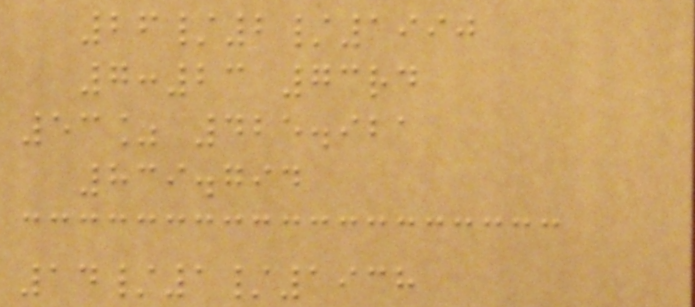26/2/1990
7:23 73rd
53% 425.921
839.794
14/1/1938
